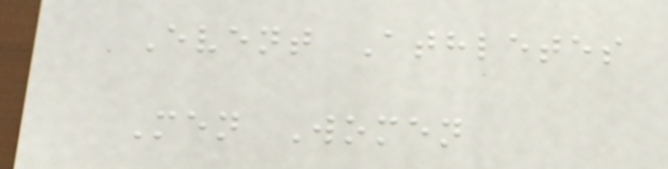Event Athletes
Men Women
